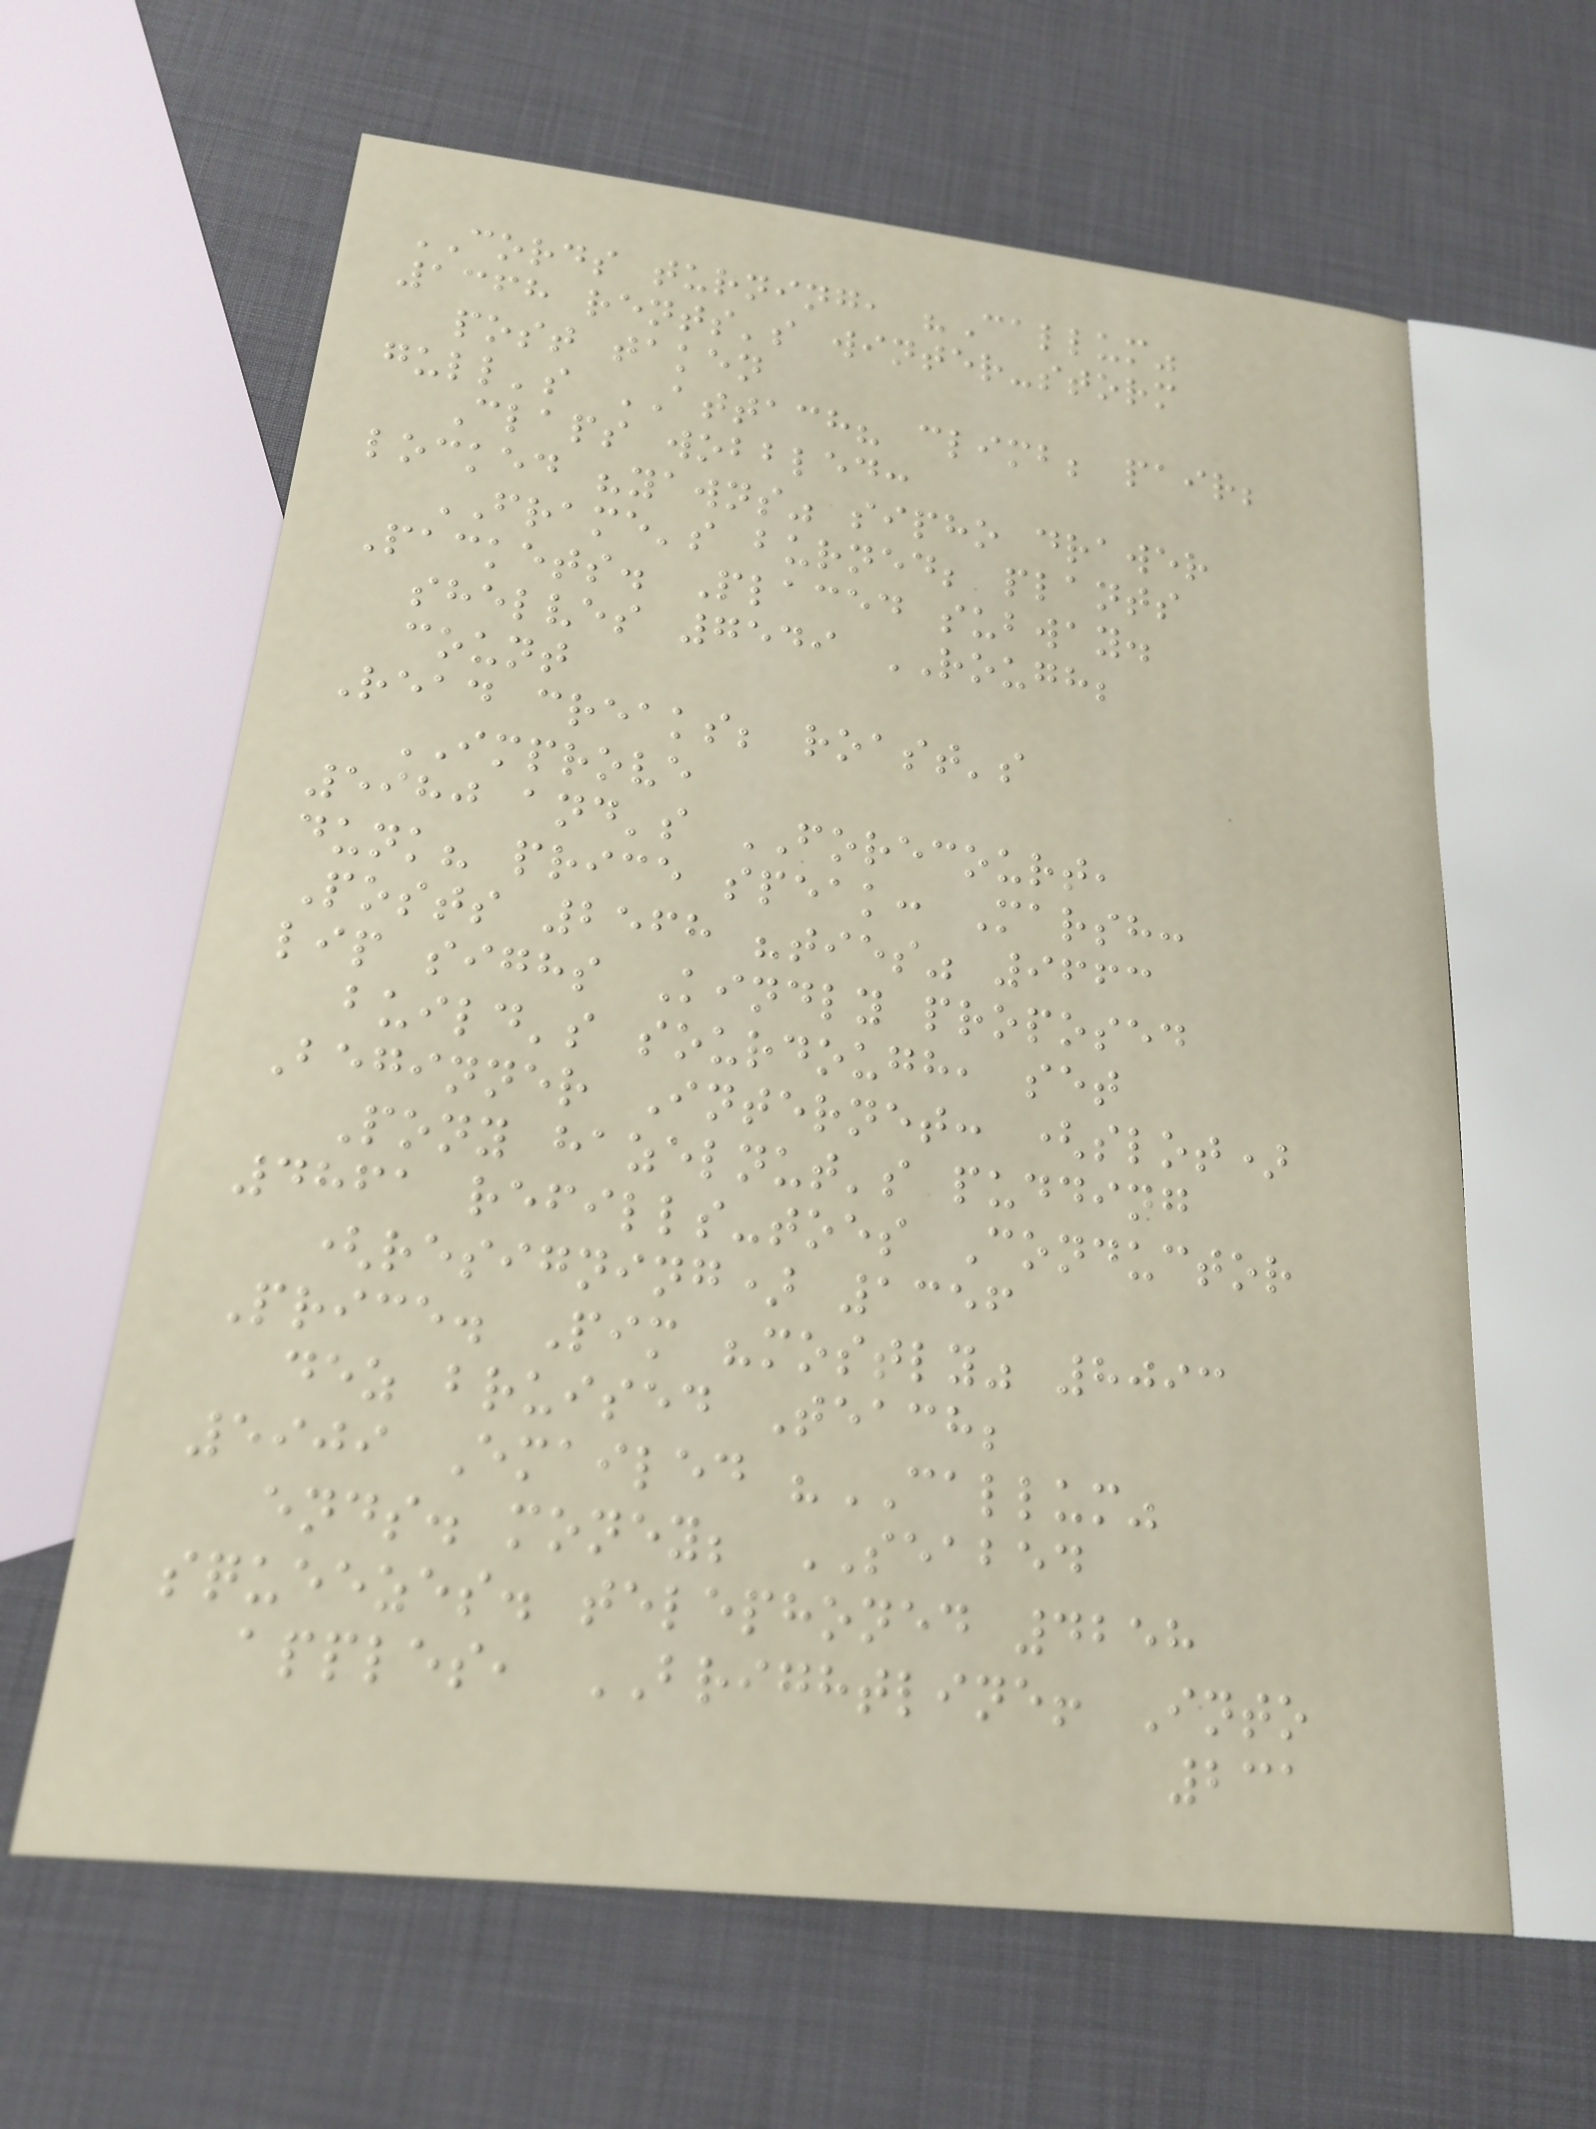CORDS turning, "Callum"
1368 rents's winter-storm
post taken
gull's ATTACH? climb; pair;
Claps wobbled:
locked "yawns" sipho drawer
FRAME's burned; plants
Packets. Placed subway.
shelves 7549 ROUGH;
count
Read creaks; roast's
IMPROVE
5980 and's FORECOURT,
dunk? price speak: Marsh:
Posts 2568 "ties" 9663
lip sighs Kindly proposed
build's sourdough, set
Beginner Internet: (slot)
Pony hazelnut's pudding
4861 refills-toes Conductor
(resigning) 1356
Price. Pim "mostly" 8093
dez bruised Teach;
5909 Emailed "CALLUM"
ends. money; SEABED
squeezes. telephoned 4258
apples, BRIGHTLINE! Into
231
